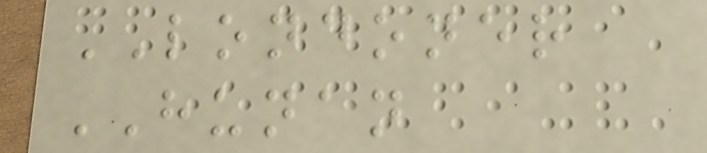LONDONER
HUNAN
